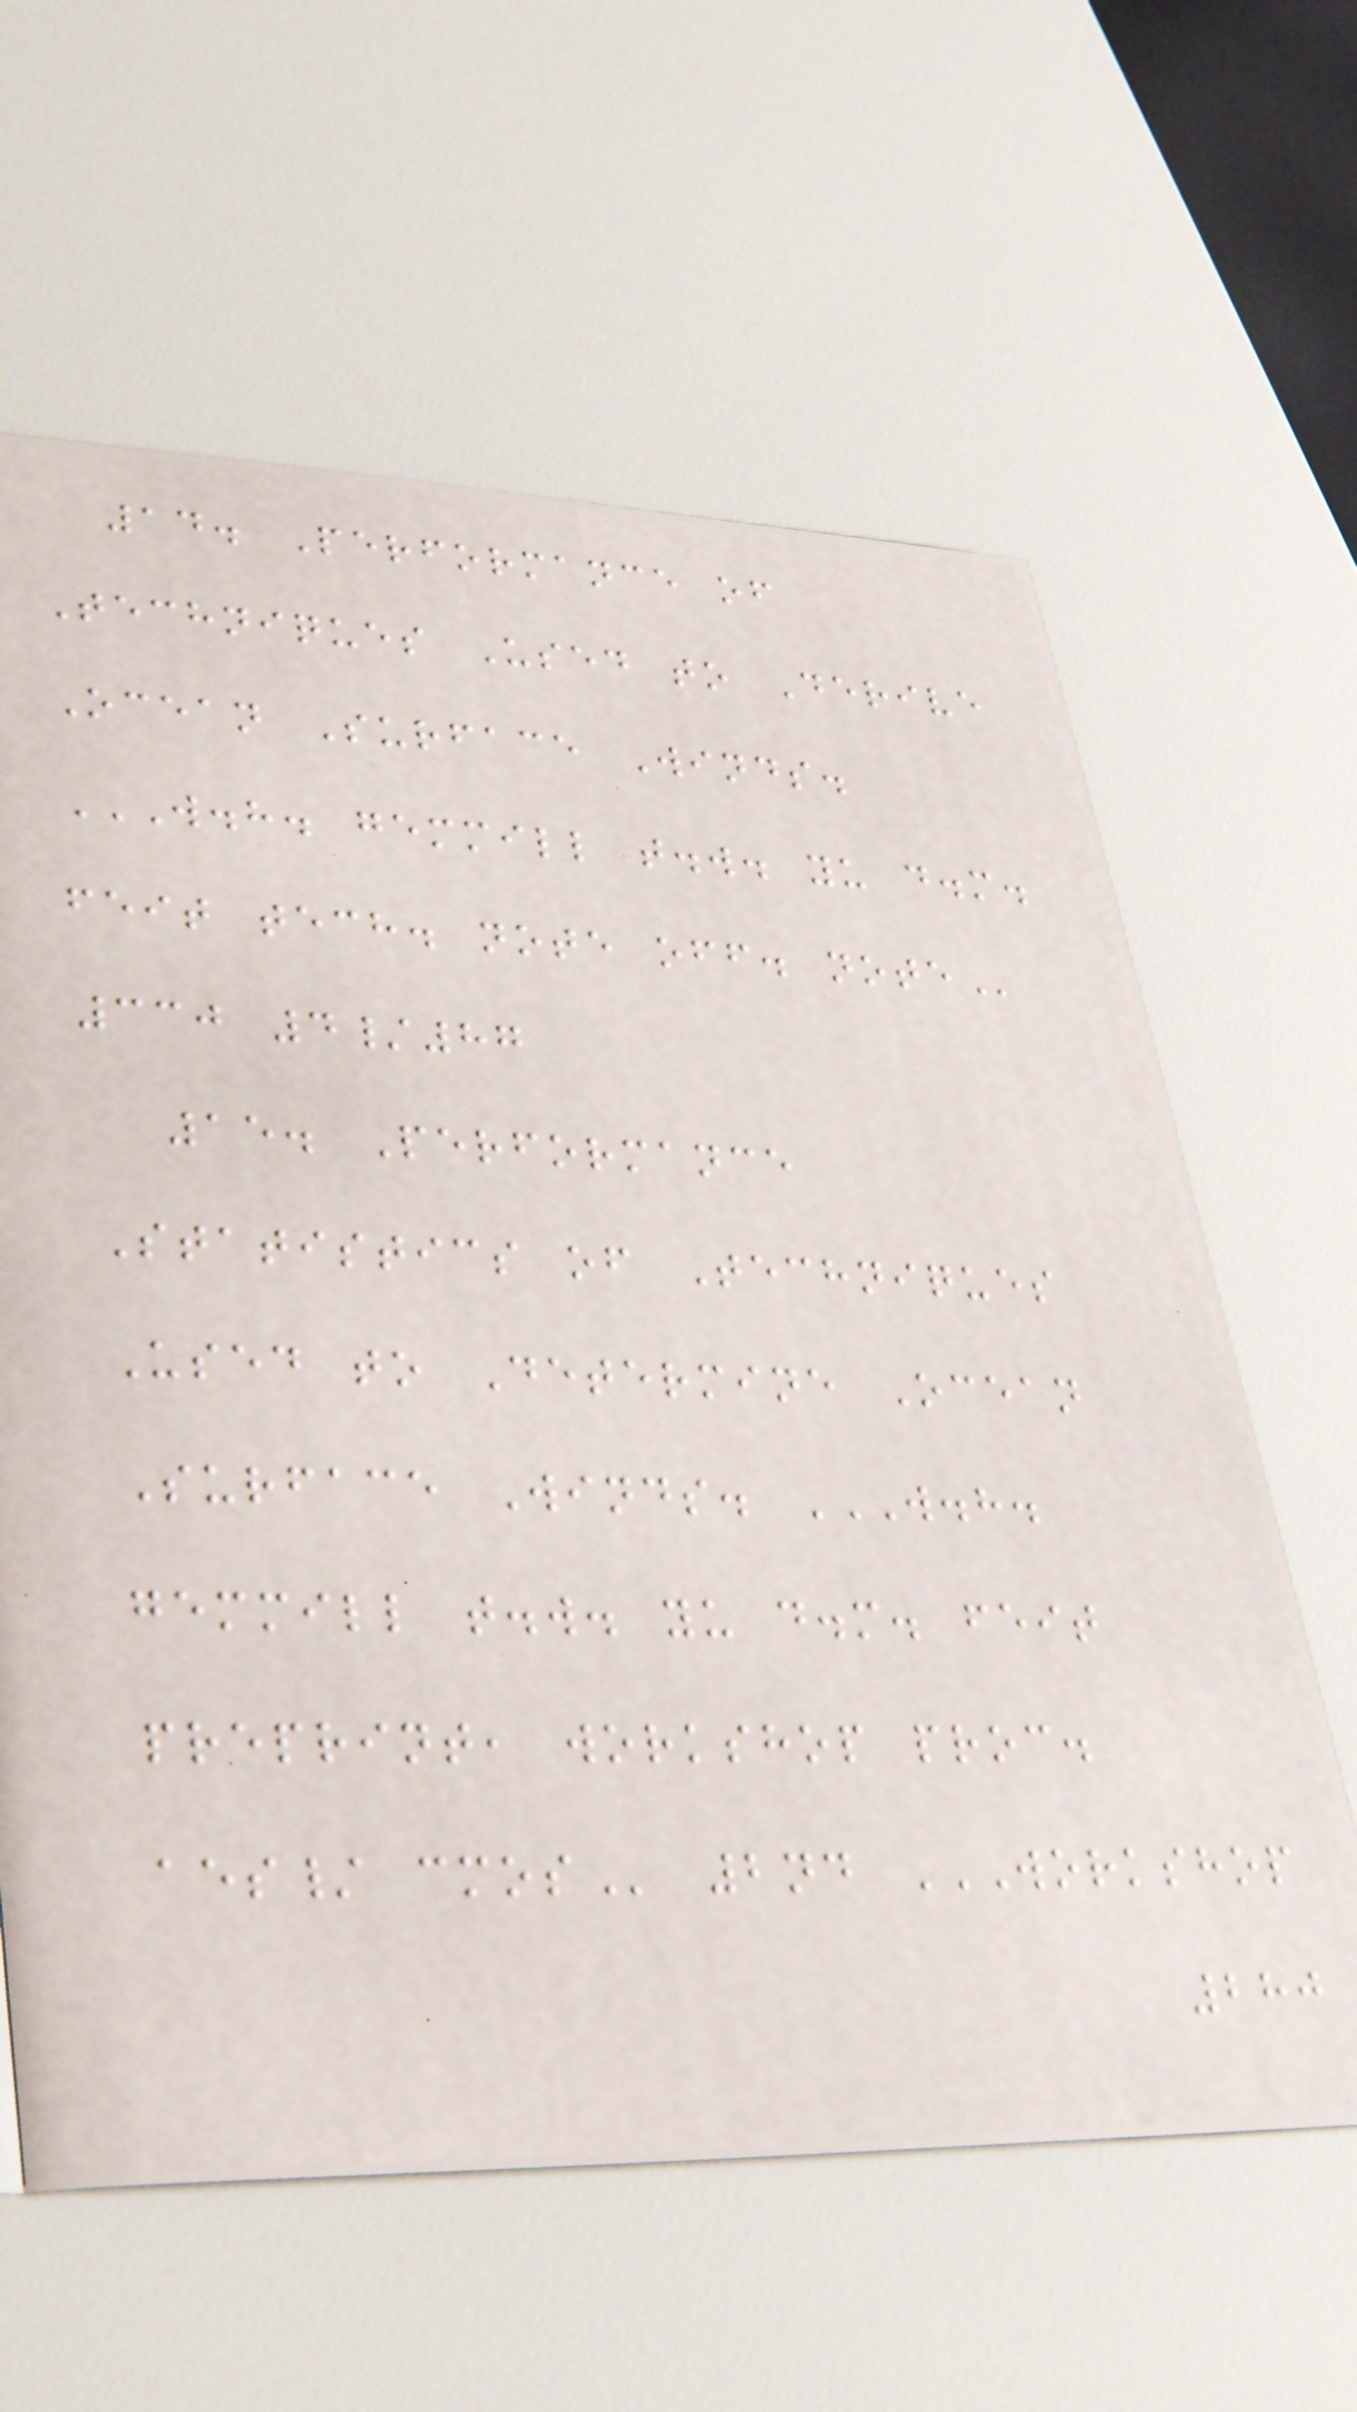14. Performance of
Techniques Used to Derive
Ocean Surface Winds.
W.H. GEMMILL T.W. YU D.M.
FEIT TECH. NOTE OFF. NOTE
330 4/87
15. Performance
Statistics of Techniques
Used to Determine Ocean
Surface Winds. W.H.
GEMMILL T.W. YU D.M. FEIT
PREPRINT, WORKSHOP PROC.
AES/ CMOS 2nd WORKSHOP
280
